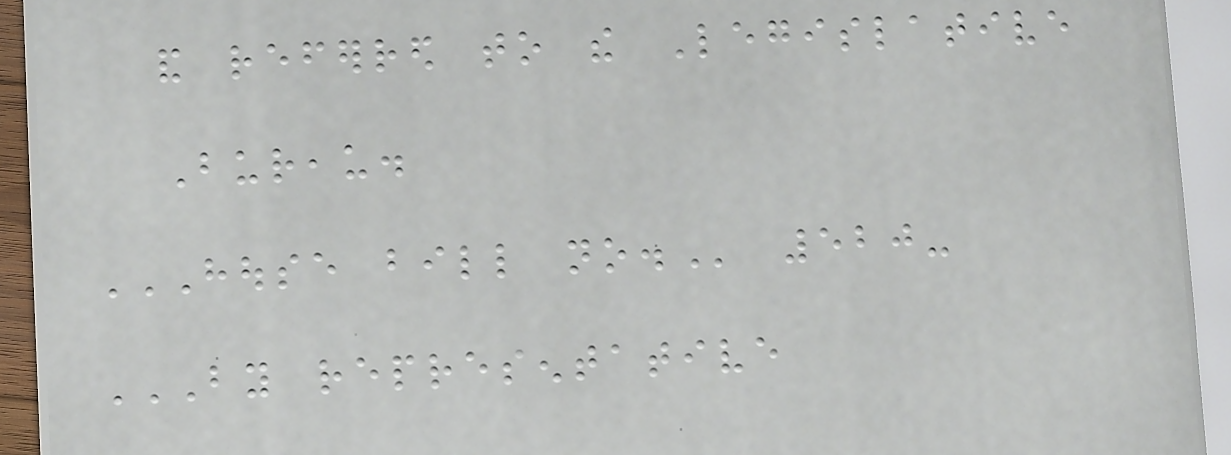and referred to the Legislative
Bureau.
HOUSE BILL NO. 520-
BY REPRESENTATIVE
